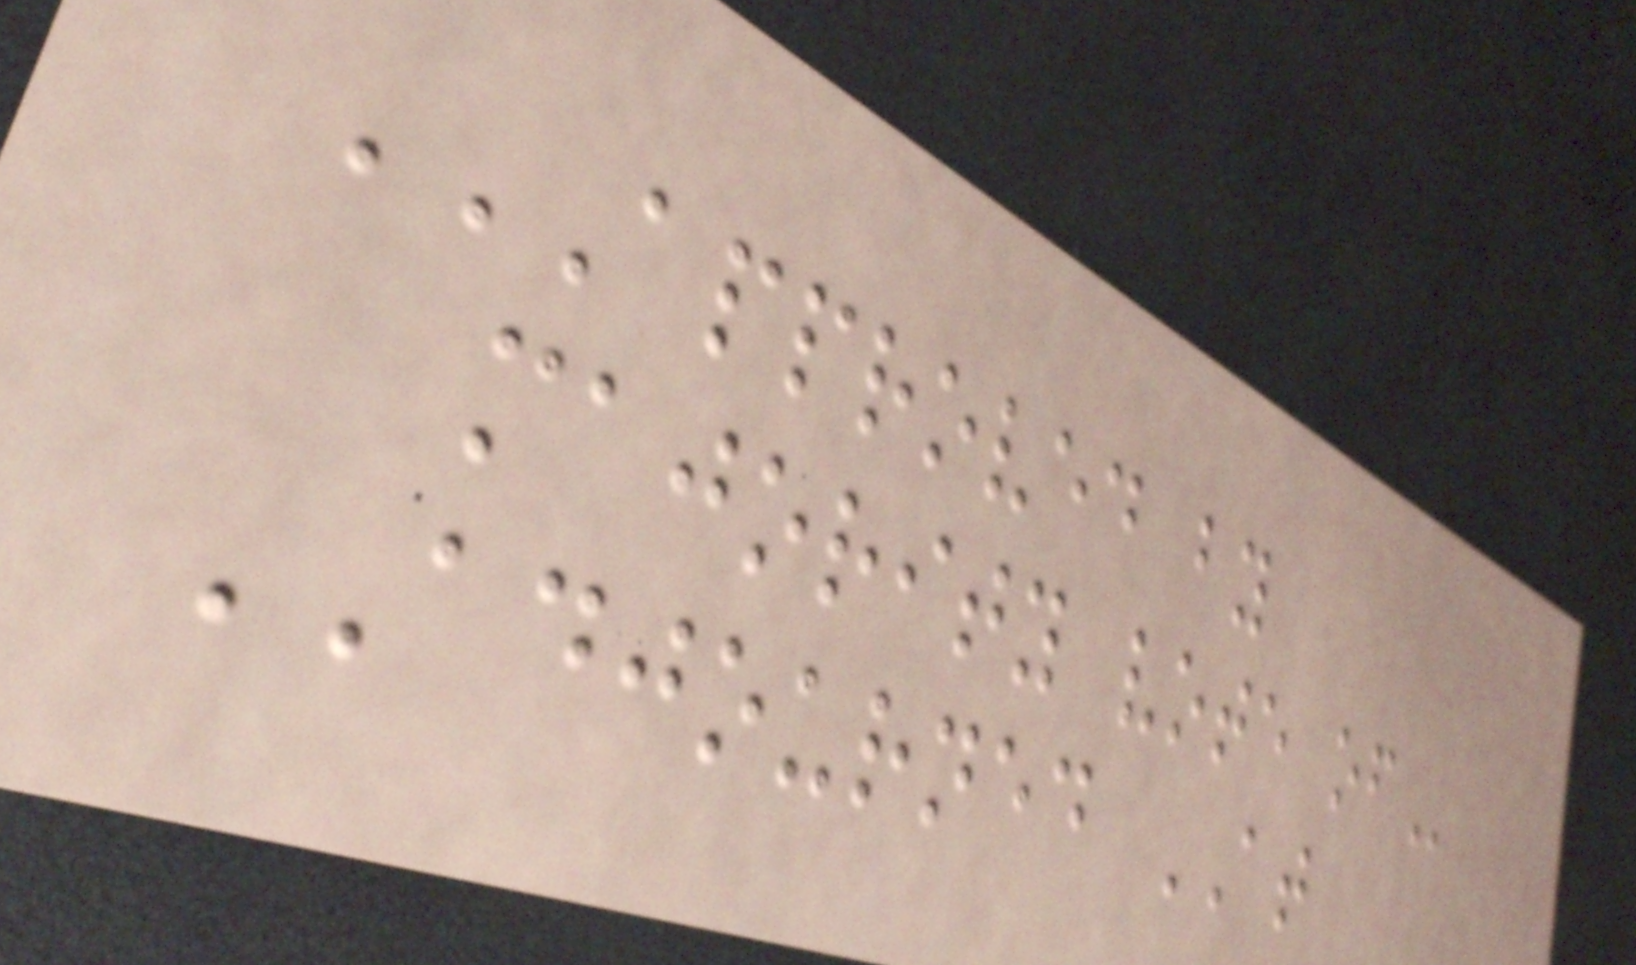APPROVED BY
MAJORITY VOTE OF
ADJOURNED AT
